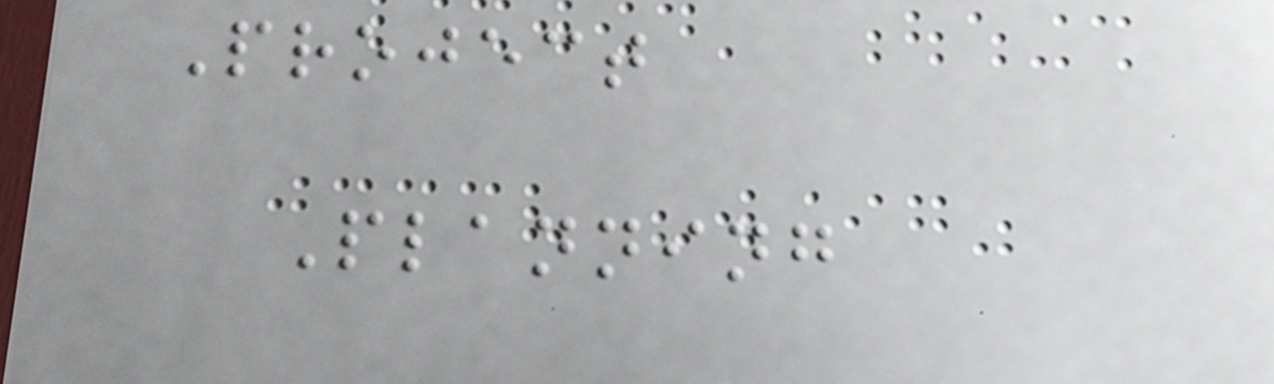Project
Planning
